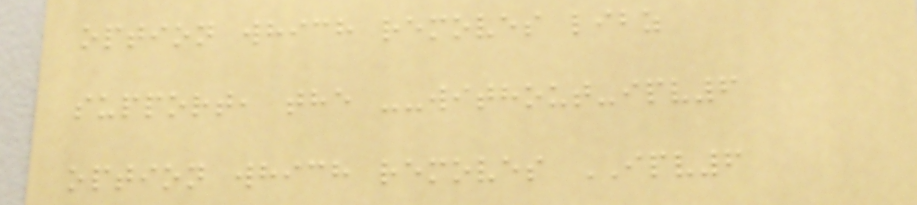option which removes libz
support, the --without-ipv6
option which removes IPV6
